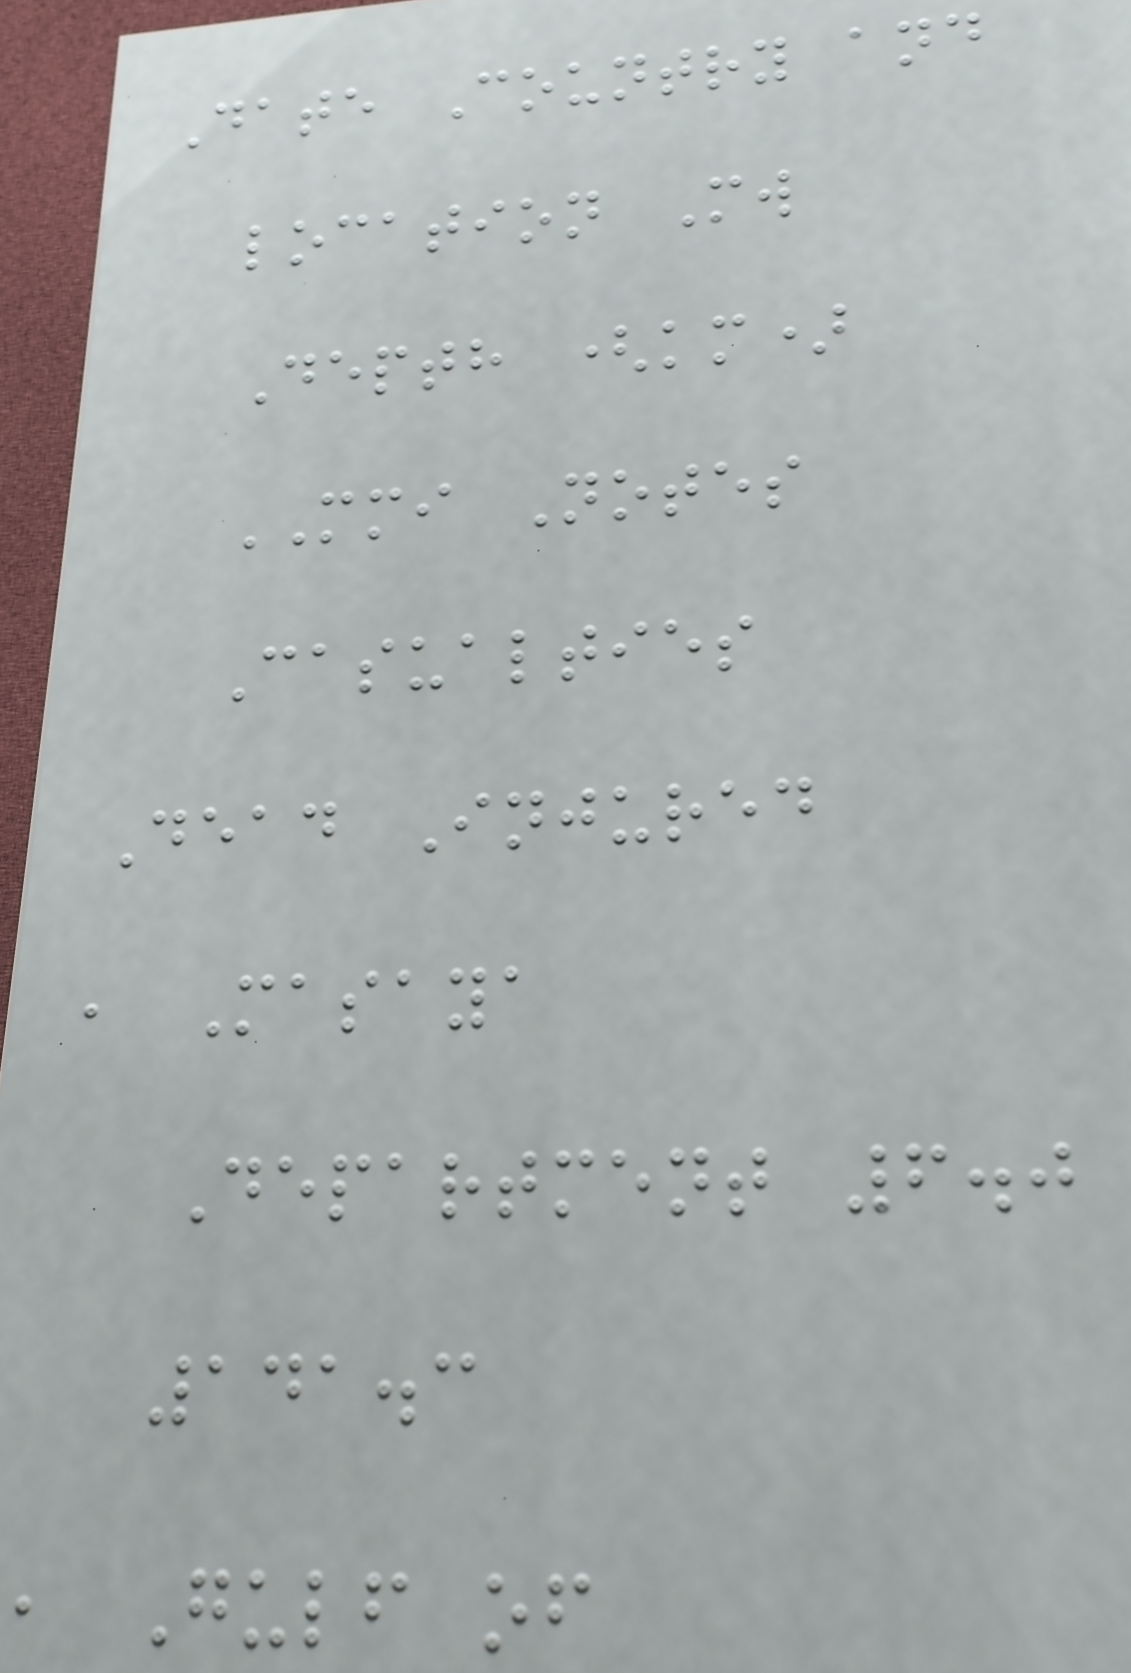Date Country and
location Mw
Depth (km)
MMI Notes
Casualties
Dead Injured
, Masaya
Department 6.0
141.3
, Gulf of
